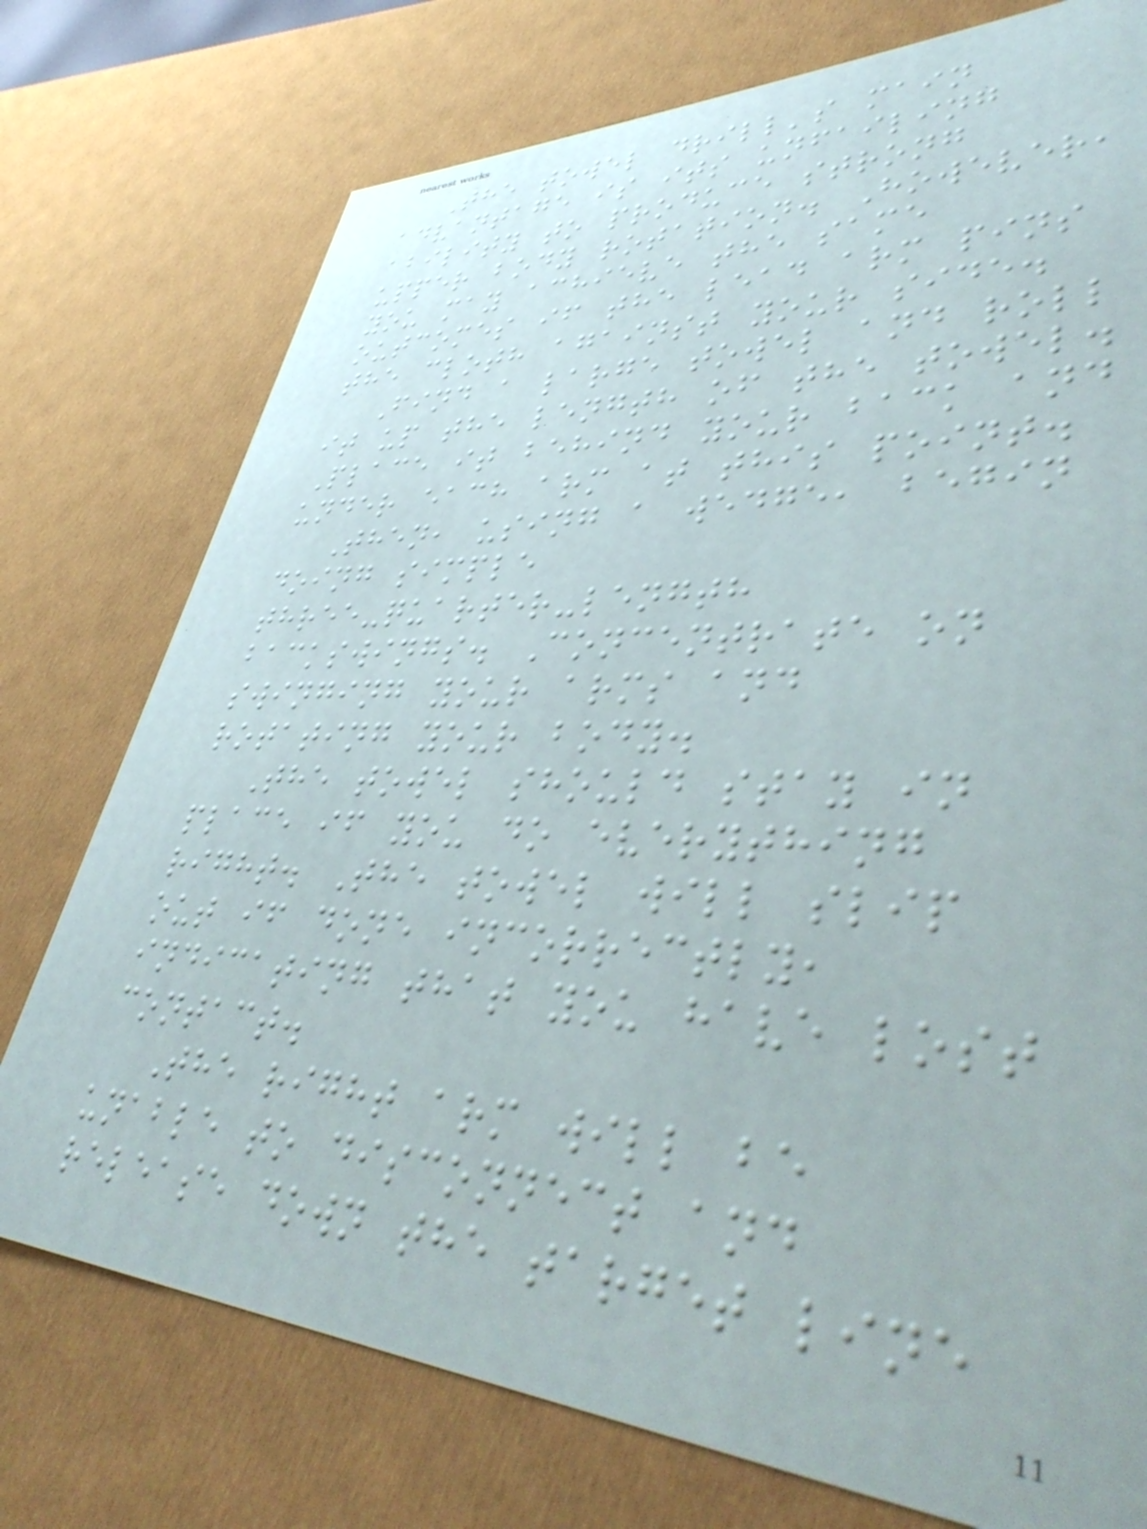The towel drill's main
advantage is its unfailing
ability to produce strong
upper body rotation. However,
you may achieve the same
outcomes if the lead arm pins
the cloth against your side.
Find a large towel and roll
it up the length of the towel.
Place it behind your back and
under each arm at this point.
Then, using a wedge, begin
doing simple
three-quarter-length
backswings. Concentrate on
swinging your arms and
rotating your body.
The towel should stay in
place if you do everything
right. The towel will slip
out if done incorrectly,
indicating that you have lost
contact.
The right arm will be
unable to disconnect and
release down the target line
